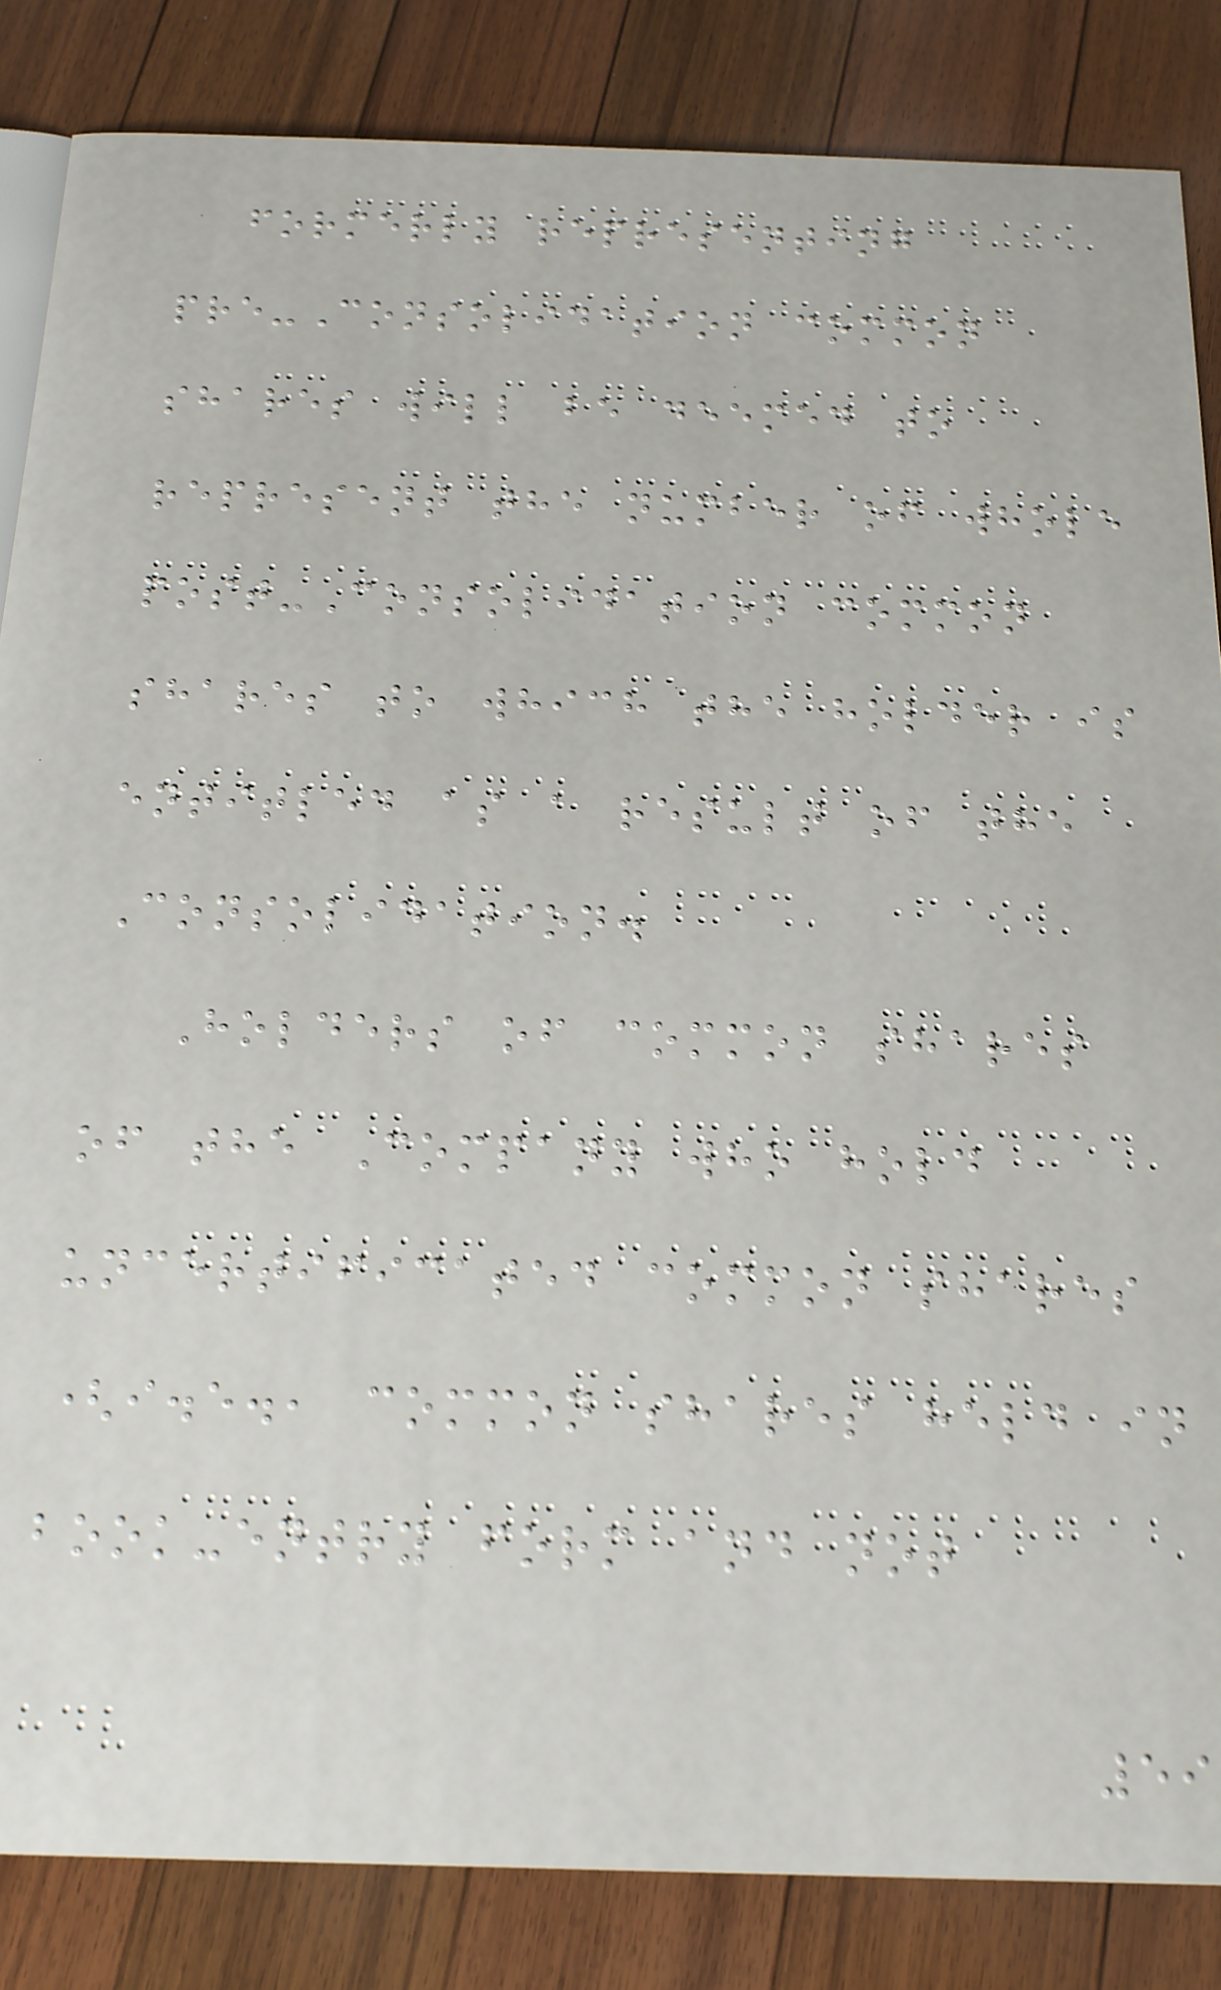formerly representing
pre-Consolidation common
shares will be deemed to
represent the number of whole
post-Consolidation common
shares to which the holder is
entitled as a result of the
Consolidation.
Holders of common shares
of the Company who hold
uncertificated common shares
(i.e., common shares held in
book-entry form and not
59
